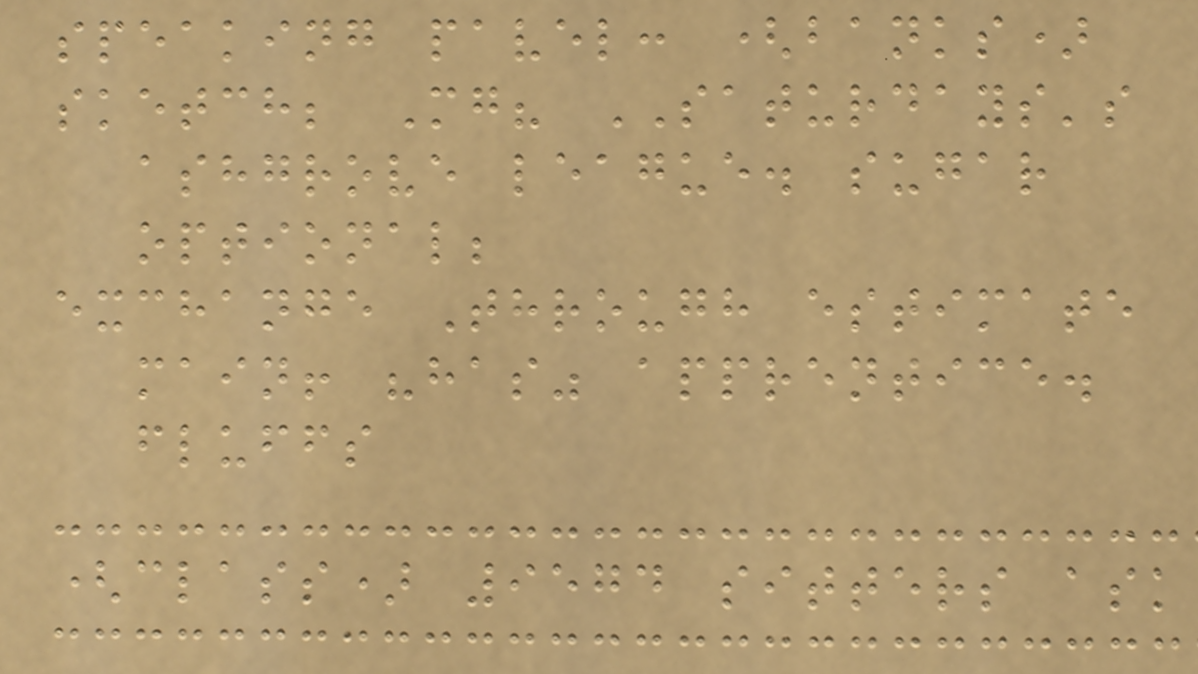speaking pavel: (banks)
sketch; Mg? SATURDAYS's
ashgrove league. sugar
optional;
exchange Through estimate
main! "has" apprentice.
fluffs
(class) 9574 sitters ask
